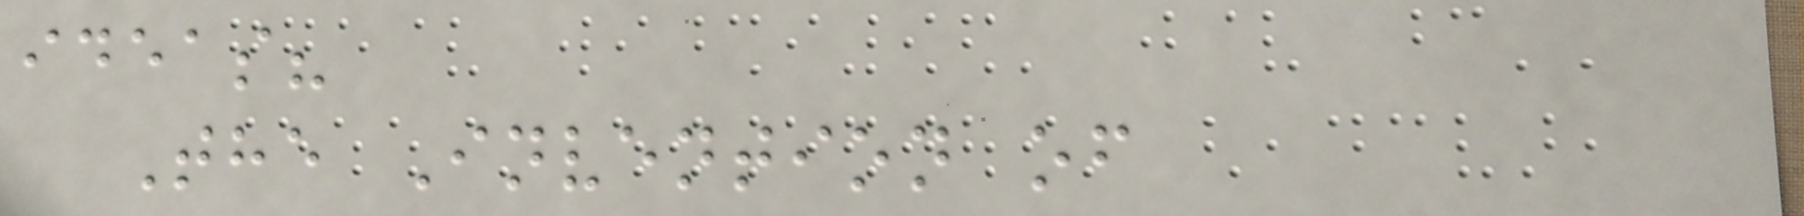ideas?
The Invention of
